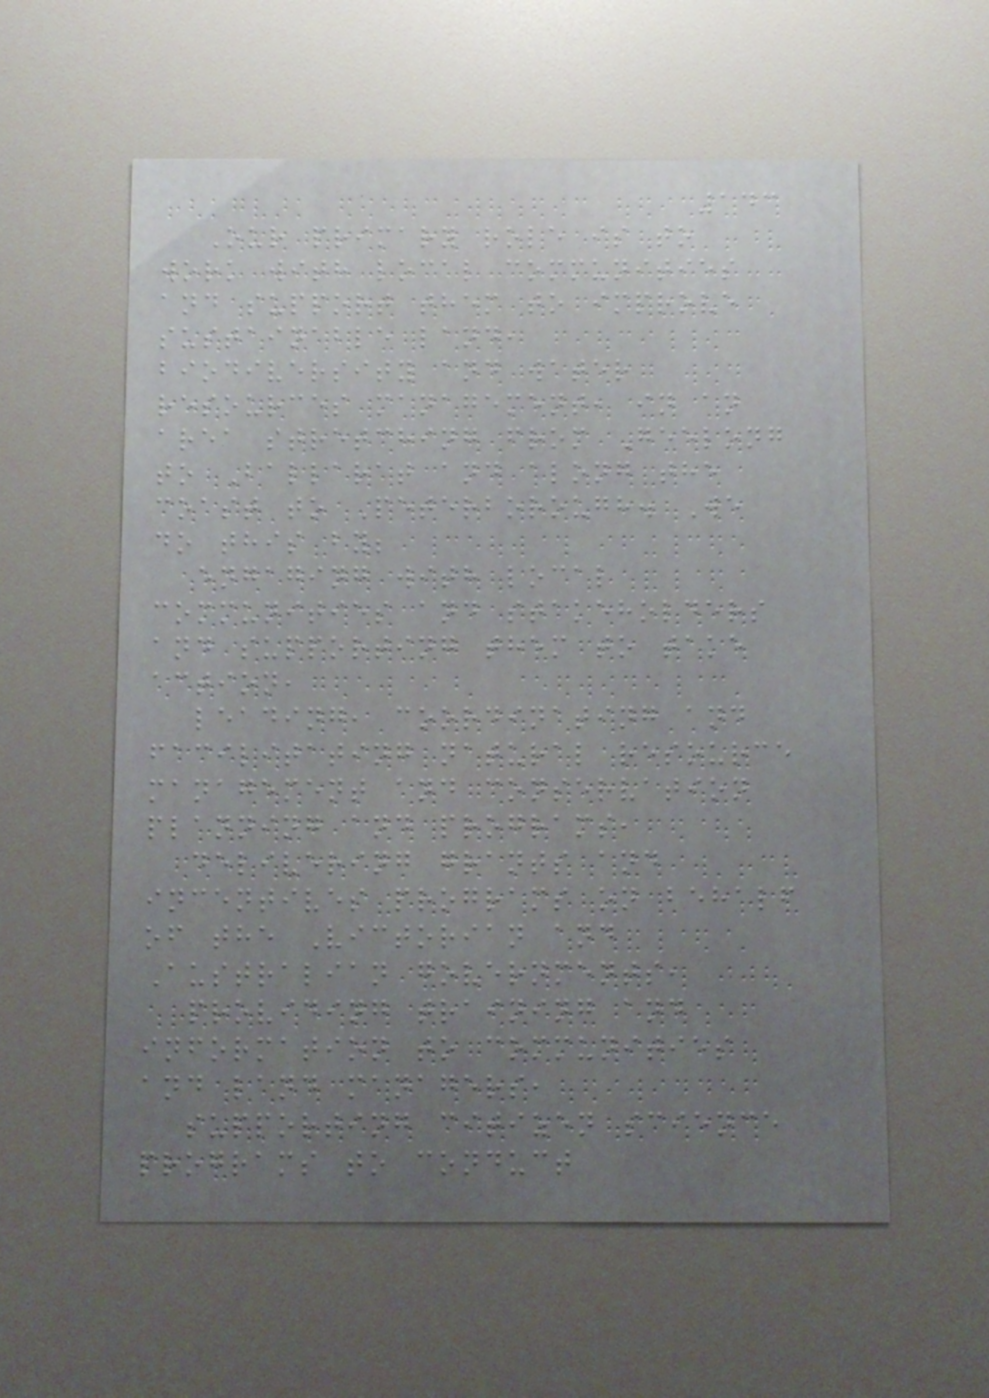143
Our primary role is to
work with local communities
and support them to improve
sustainable land,
biodiversity and water
resources management, in an
area stretching from Geelong
to Ballarat and along the
coast to Peterborough. We
do this by;
engaging with local
communities and stakeholders
and supporting them to take
action,
leading, coordinating and
facilitating natural resource
management and conservation
planning and programs,
delivering grants and
incentives programs on behalf
of the Victorian and
Australian governments,
providing training and
information to communities
and land managers,
supporting citizen science
programs to conduct
